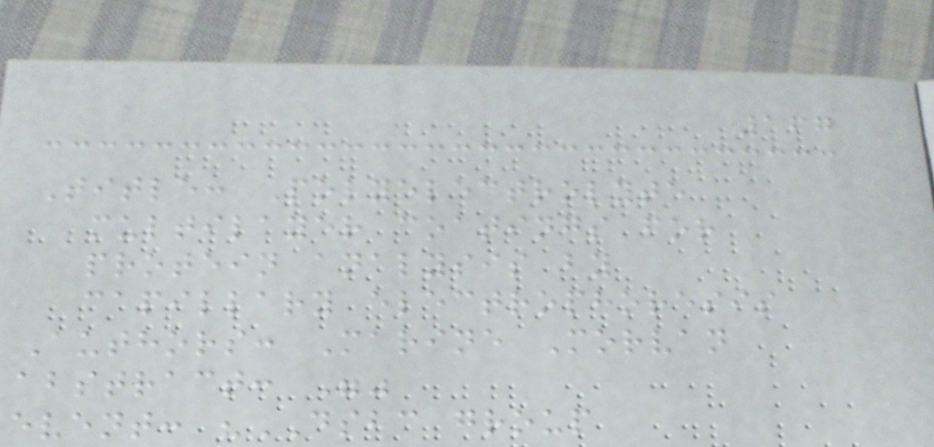167
Title: Polyelectrolyte
multilayer coatings for
protein analysis by
capillary electrophoresis
Authors: Marine Morvan
abstract: ""
event: "DSBC group
